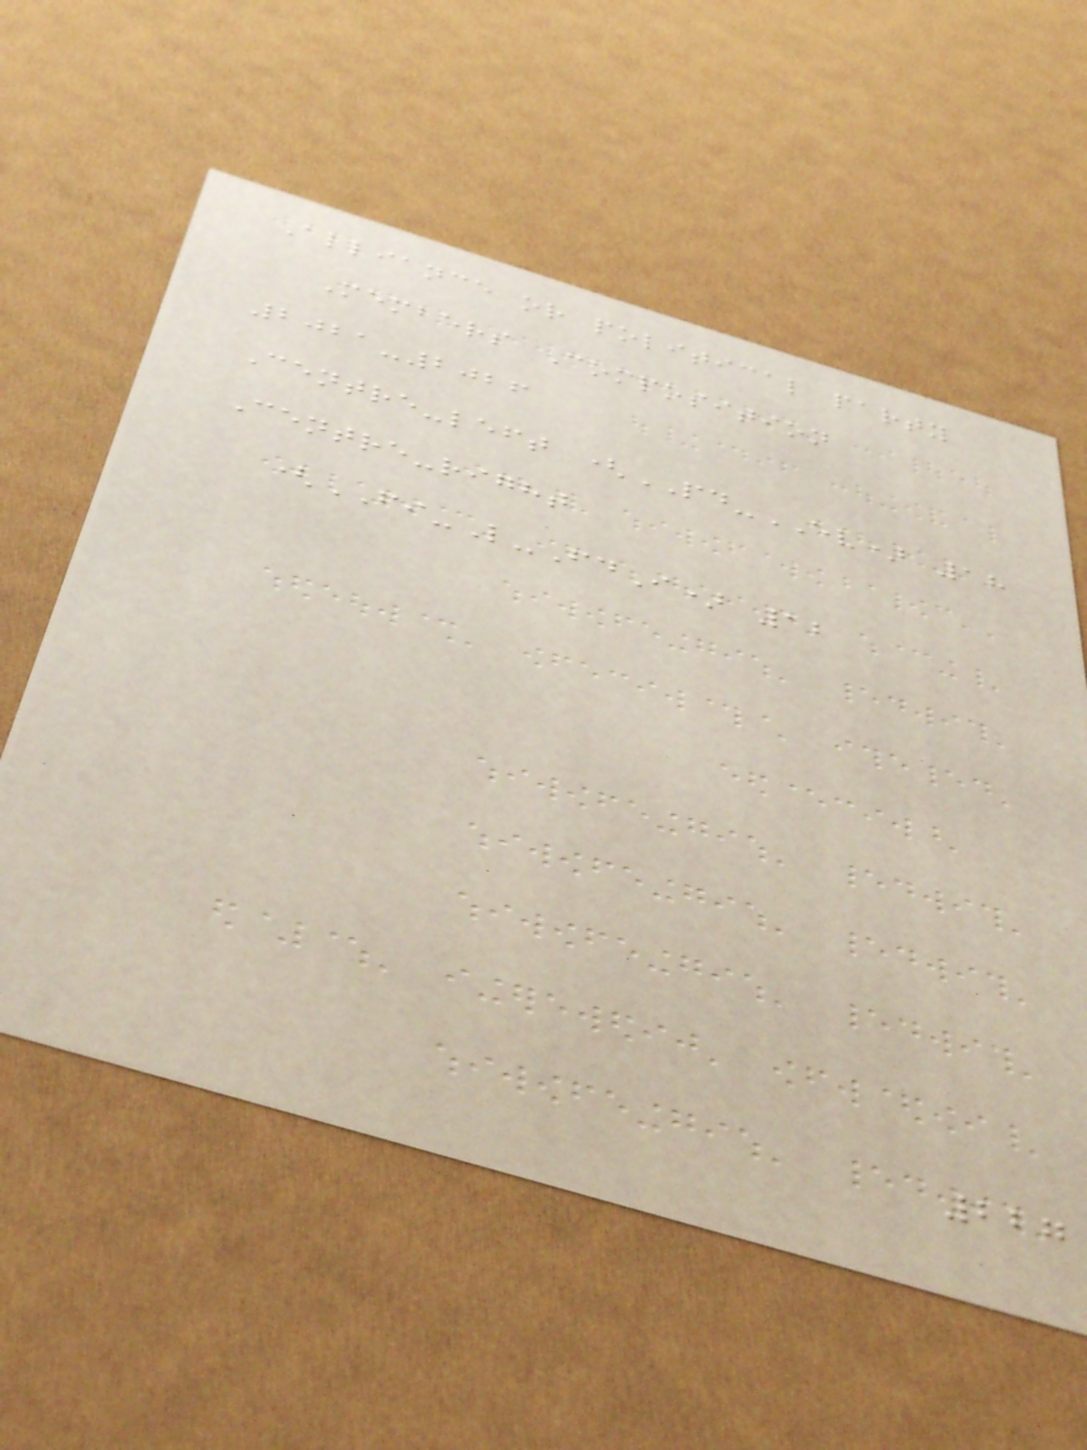Alliance or political party
Members Composition
2021-2026
Centre-left (PD-EV) 18
Centre-right
(FI-L-FdI) 12
227
